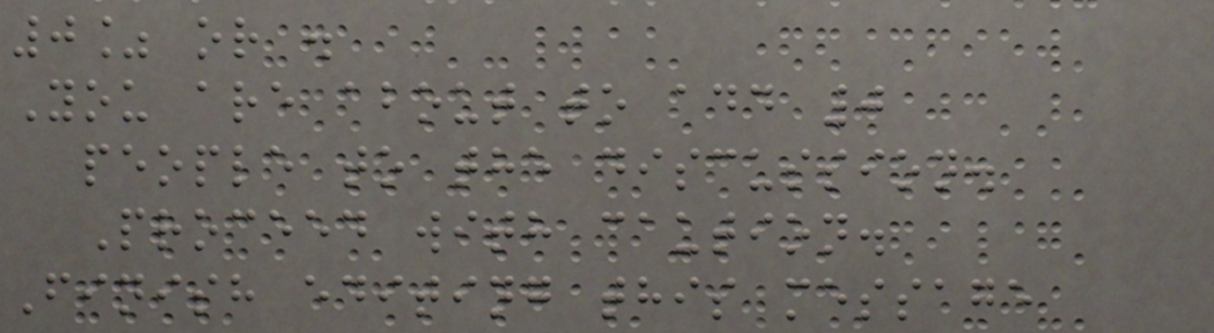0% or .
You are about to add 0
people to the discussion.
Proceed with caution.
Finish editing this message
